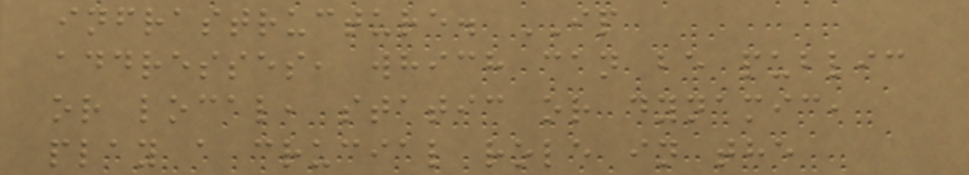infrastructure. IP
addresses, which can be public
or local, static or dynamic,
play a crucial role in the
